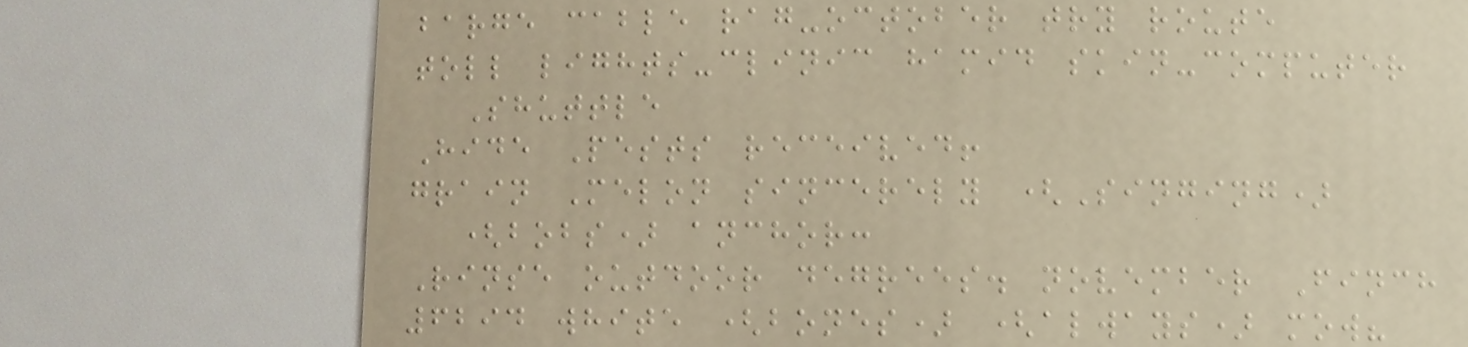barge cable rag-october try route
toll lights-clinic hamid skin-computer
Shuttle
Hide Pests received!
grain Melon sincerely (Singing)
(bobs) anchor:
Rinse outdoor degrees. november Finch
6294 white (bones) (always) mow?
